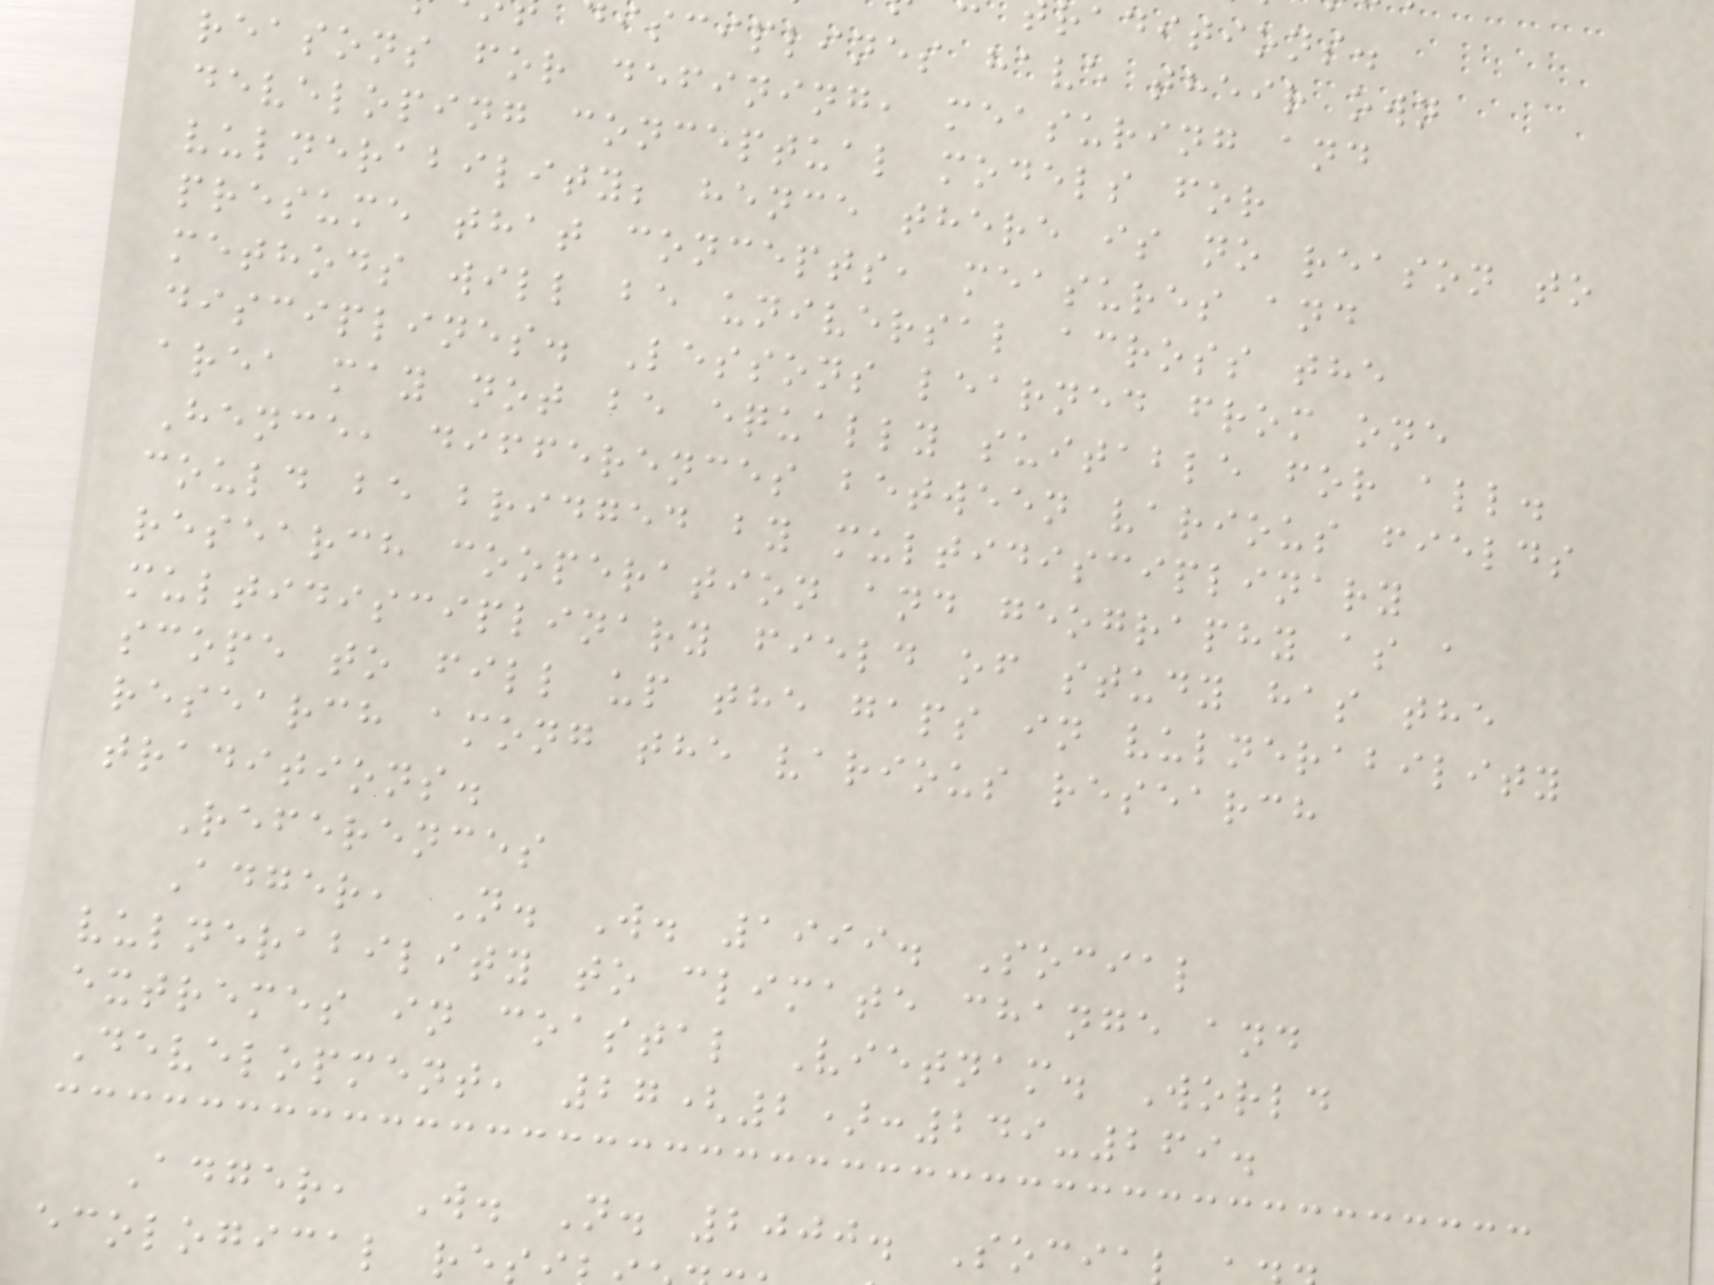raditions.
isciplines have their own
reasons for defining, measuring and
developing conceptual models for
vulnerability; hence there is no reason to
presume that concepts, measures and
methods will be universal across the
disciplines. Lessons learned from one
area may not be equally suitable for all.
Hence, differences between various fields
could be bridged by multidisciplinary
research cooperation and geography as a
multidisciplinary field of study has the
scope to fill up the gaps in vulnerability
research among the various research
traditions.
References
Adger, N. W. 1999. Social
vulnerability to climate change and
extremes in coastal Vietnam. World
Development, 27(2):249-269.
Adger, W. N. 2000. Soci
ecological re
